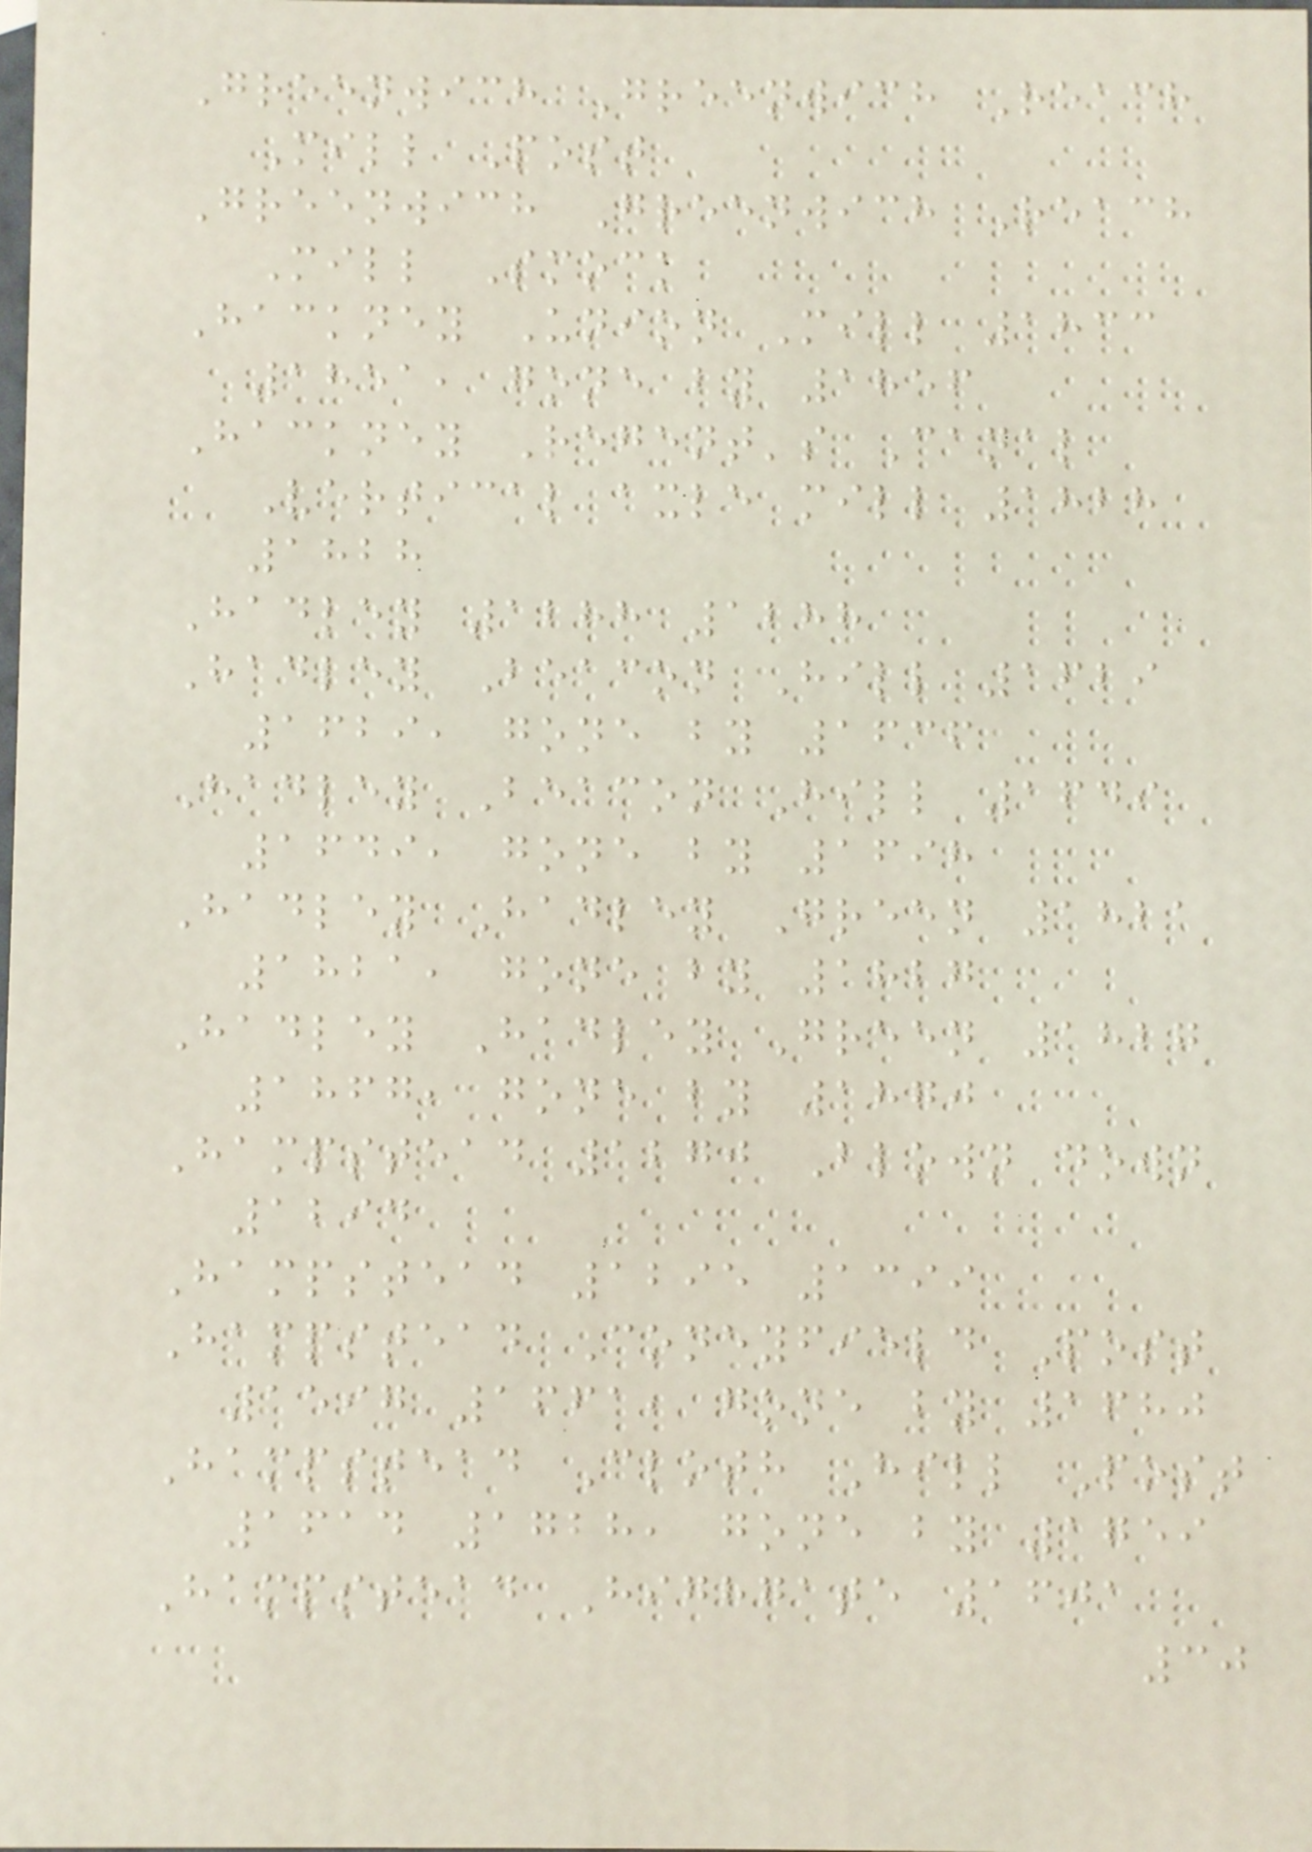Greenwich Greenwich Reach
Mill Post
Greenwich Greenwich Reach
Mill Smock
Hackney Union Mill 1833
1851, gone by 1856
Hackney Regent's Canal
Vertical axle mill 1828
1828
Hadley 1288 1288
Hadley Beacon Hill 1629
1629, gone by 1636
Hadley Beacon Hill 1649
1649, gone by 1698
Hadley Hadley Green 1821
1821, gone by 1827
Hadley Hadley Green 1827
1867, gone by 1870
Hampstead 1270 Blown down
1294
Hampstead 1295 1399
Hampstead Coneyfield Post
1597 1661, gone by 1680
Hampstead Cloth Hill Post
1614 1728, gone by 1759
Hampstead Highgate 1601
30
